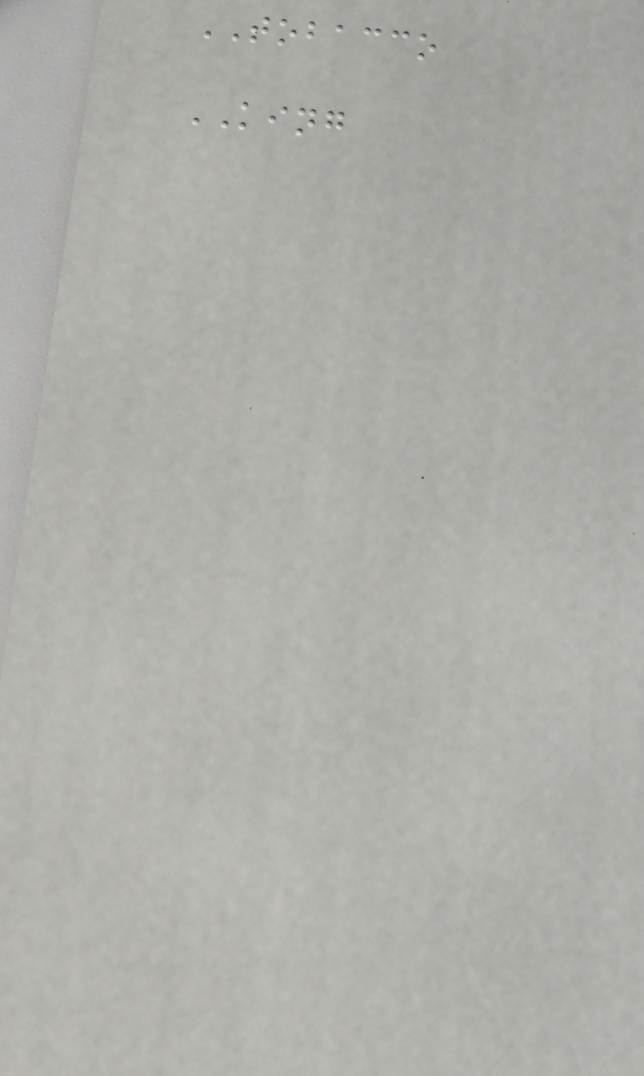TOBACCO
KING
